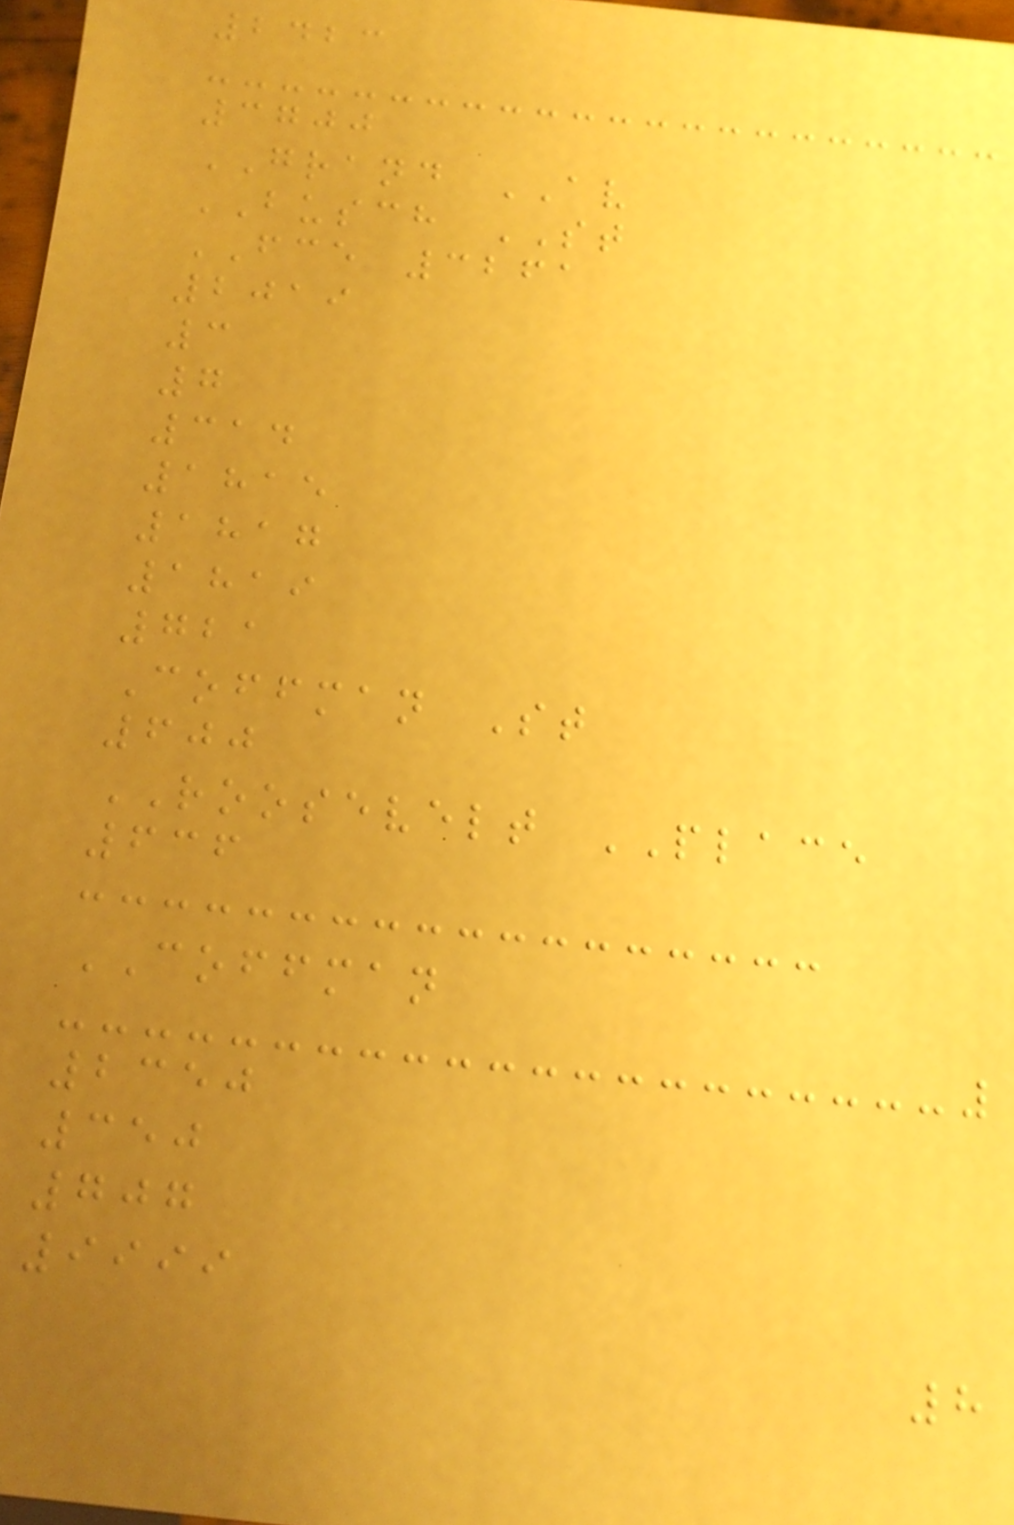2423
3700
GRAND AV
BUSCH ST
FCE 3261
2019
3
7
314
1815
1817
1819
721
Coffman St
600
ROOSEVELT PLACE
636
COFFMAN
2350
350
707
9999
8
